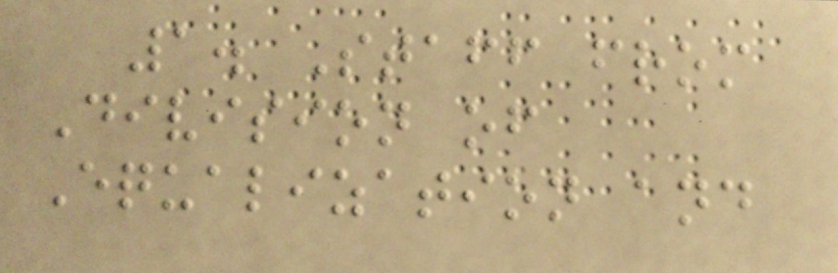1. Staff from
Division of
Equalization and
